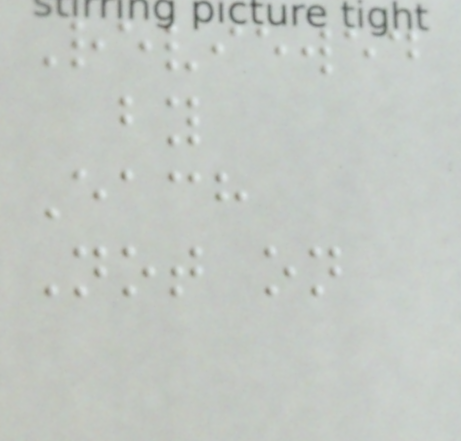Reviewed
by
Each
Not on
